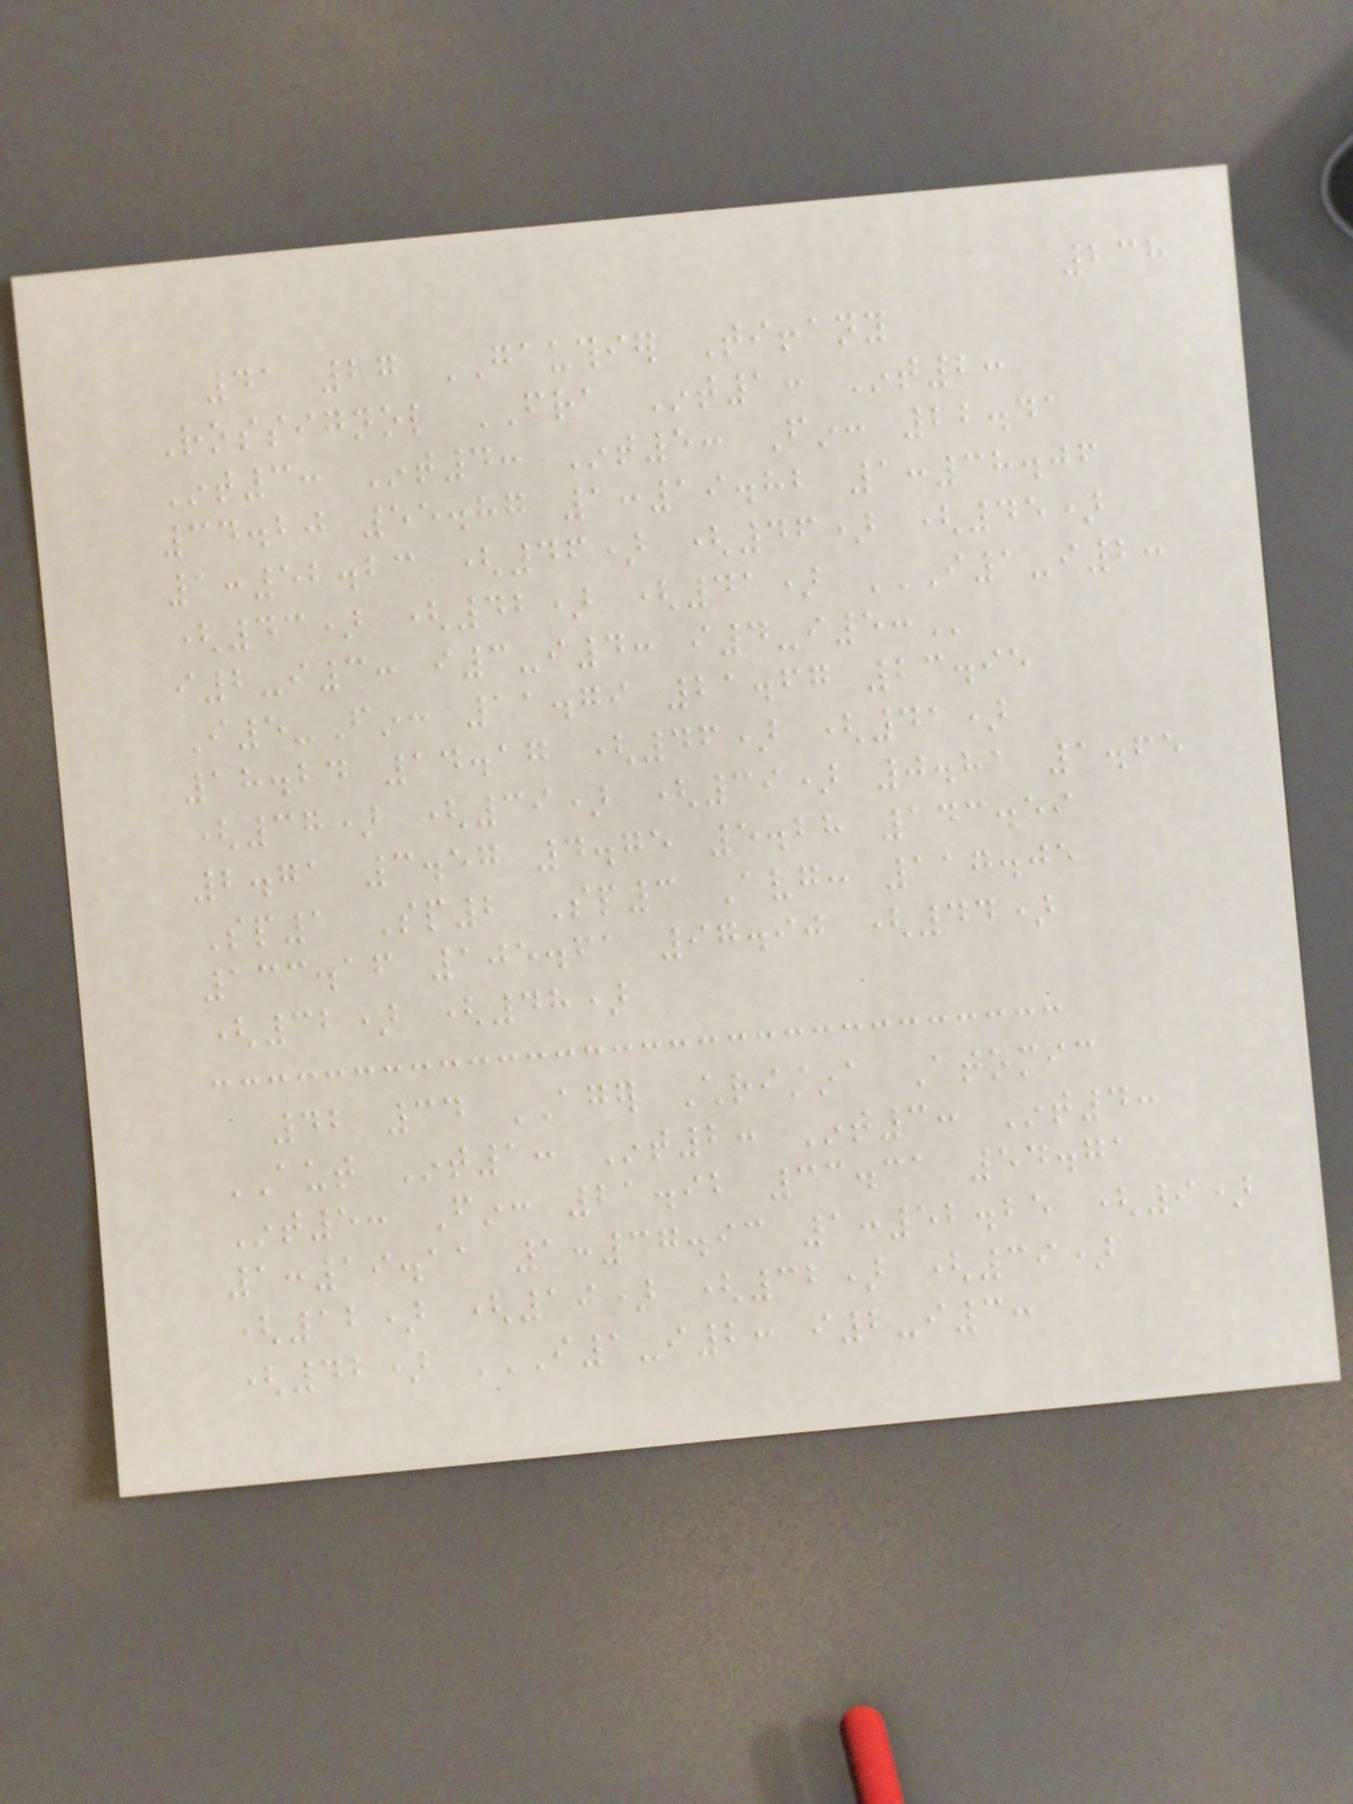238
41 27 GAUTHIER Tiffany
Rossignol FRA Int1: Int2:
Int3: Int4: Int5: Fin: 22.41
34.20 55.87 1:19.82 1:38.06
1:52.23 (46) (46) (45)
(43) (42) (41) I1-I2:
I2-I3: I3-I4: I4-I5:
I5-Fin: 11.79 21.67 23.95
18.24 14.17 (46) (41)
(37) (39) (39) 0.81 1.65
2.71 3.57 4.75 5.28 143.59
Sp1 Sp2 Sp3 Avg: 117.05
133.16 105.61 97.90 (44)
(32) (48)
42 34 AGER Christina Atomic
AUT Int1: Int2: Int3: Int4:
Int5: Fin: 21.92 33.31 54.71
1:19.11 1:37.93 1:52.25 (9)
(12) (19) (32) (39)
(42) I1-I2: I2-I3:
